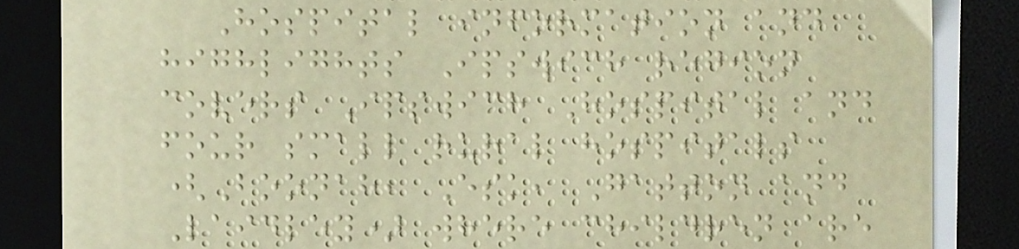Hospital information and
highlights Ipswich region
covers Ipswich Hospital and
four small rural hospitals
(Boonah, Esk, Gatton and
Laidley) where children are
